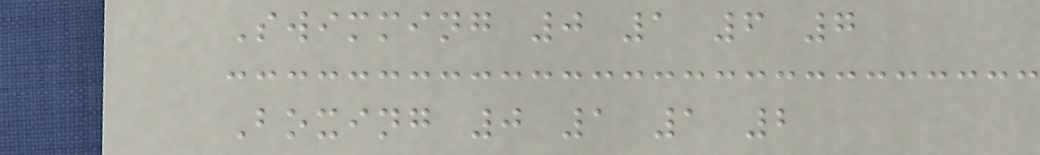Swimming 0 1 6 7
Boxing 0 1 1 2
